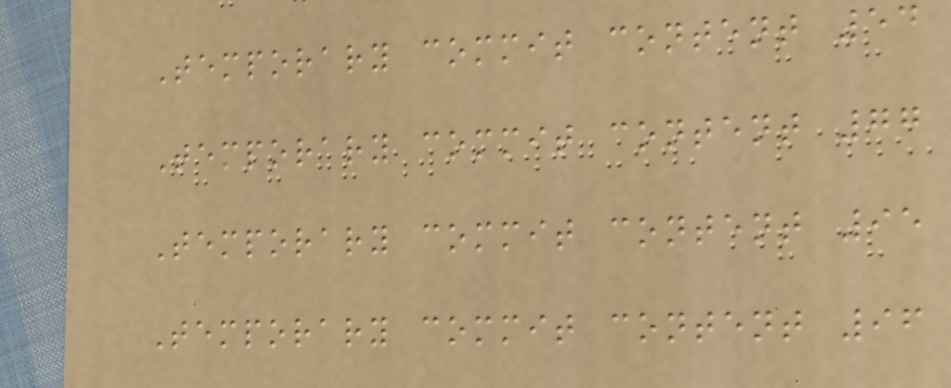Temporary commit content 54
Temporary commit content 77
Temporary commit content 95
Temporary commit content 96
